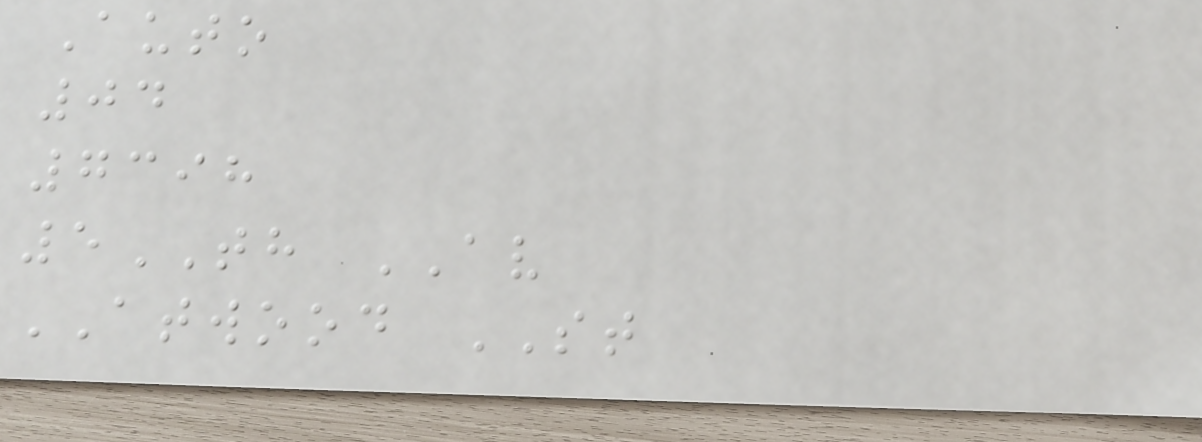Auto
04
7398
5TH AV
ATWOOD ST
